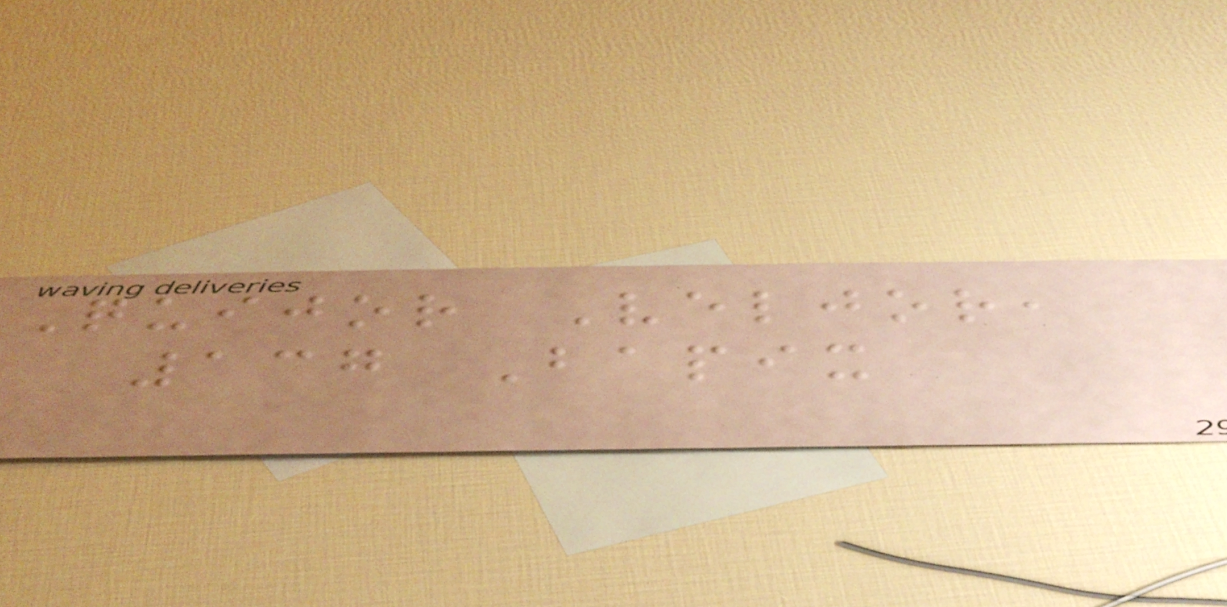Quijor Veljor,
137 Bapix
